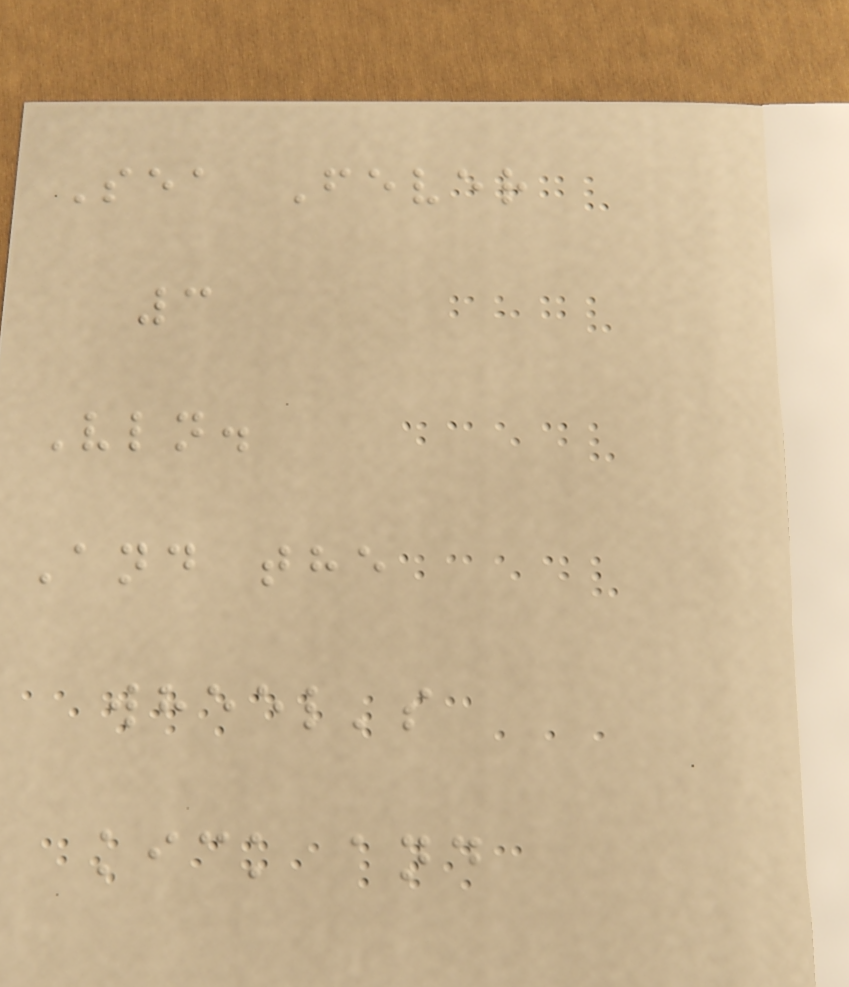Sea Fever
3
Vln.
And the
wheel's
kick and
